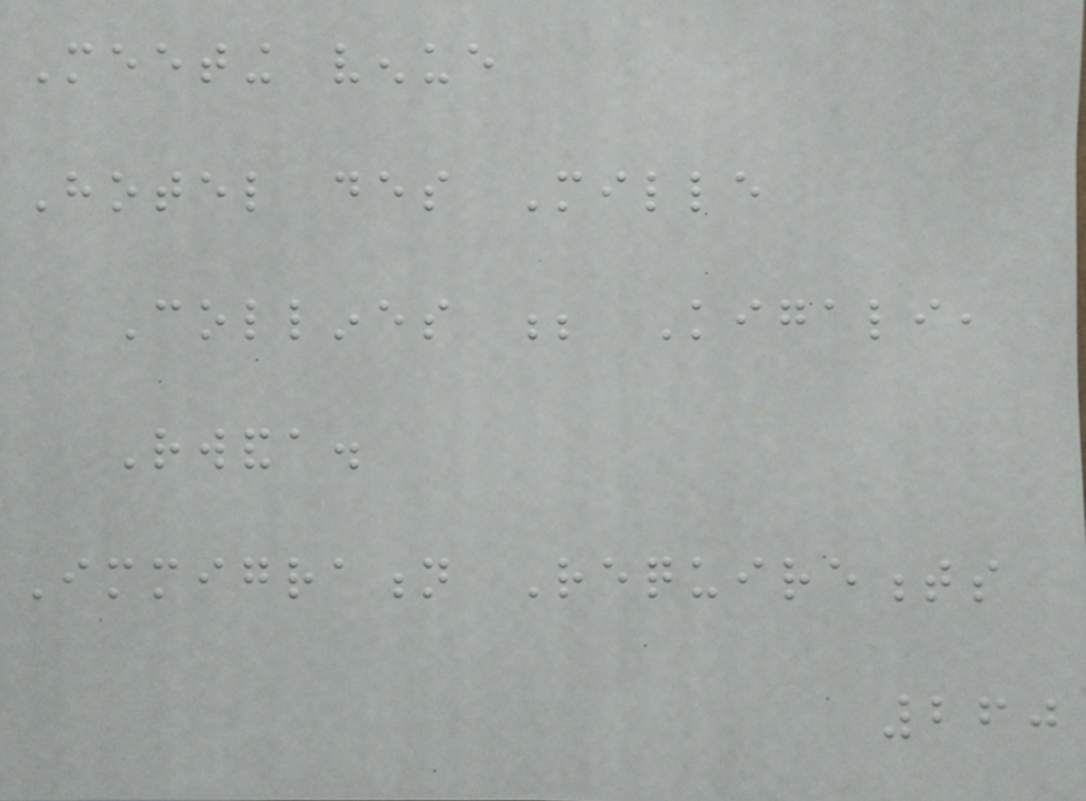Meeting venue
Hotel des Mille
Collines ; Kigali,
Rwanda.
Immigration Requirements
260
